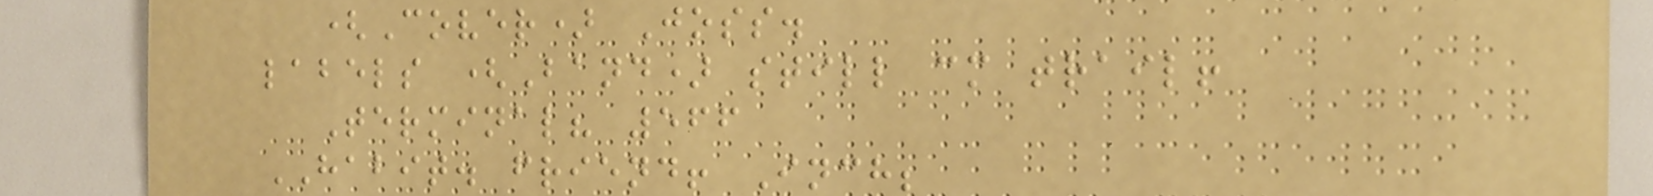(Cover) Joss.
labels (Band) still cm trail!
Terminal? 566
HABIT. friend! Inch;
